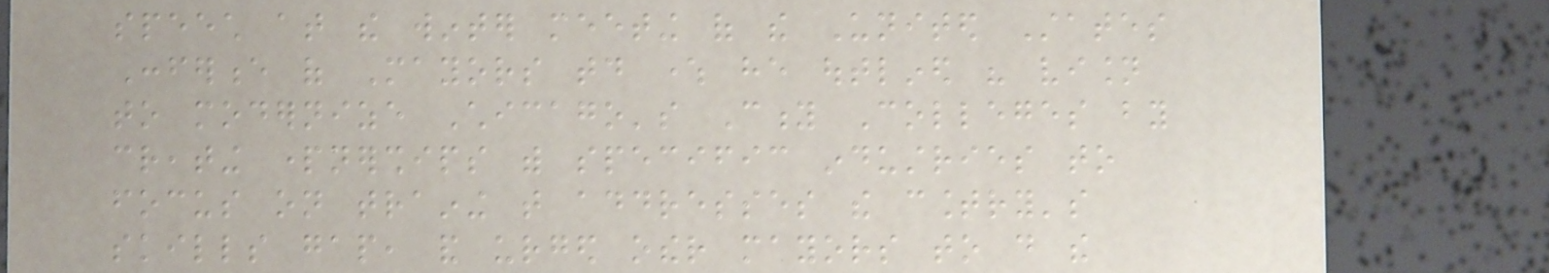speech at the winter meeting of the United States
Conference of Mayors today where he outlined his vision
to modernize Chicago's City Colleges by
creating partnerships with specific industries to
focus on training that addresses the country's
skills gap, and urged other mayors to do the
